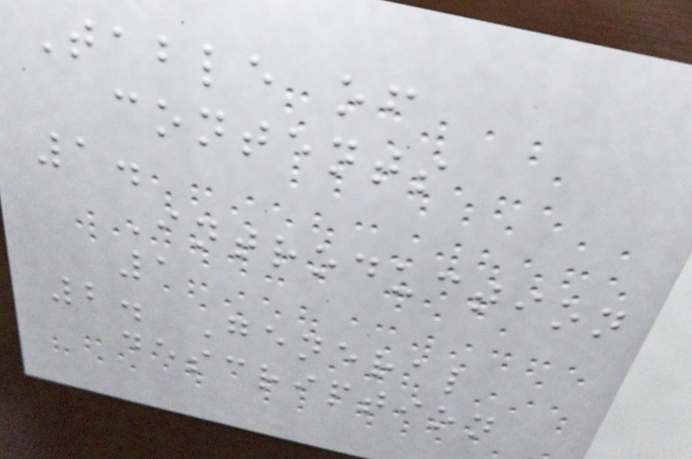Table of
contents
1.
Introduction
1
2. General
description
